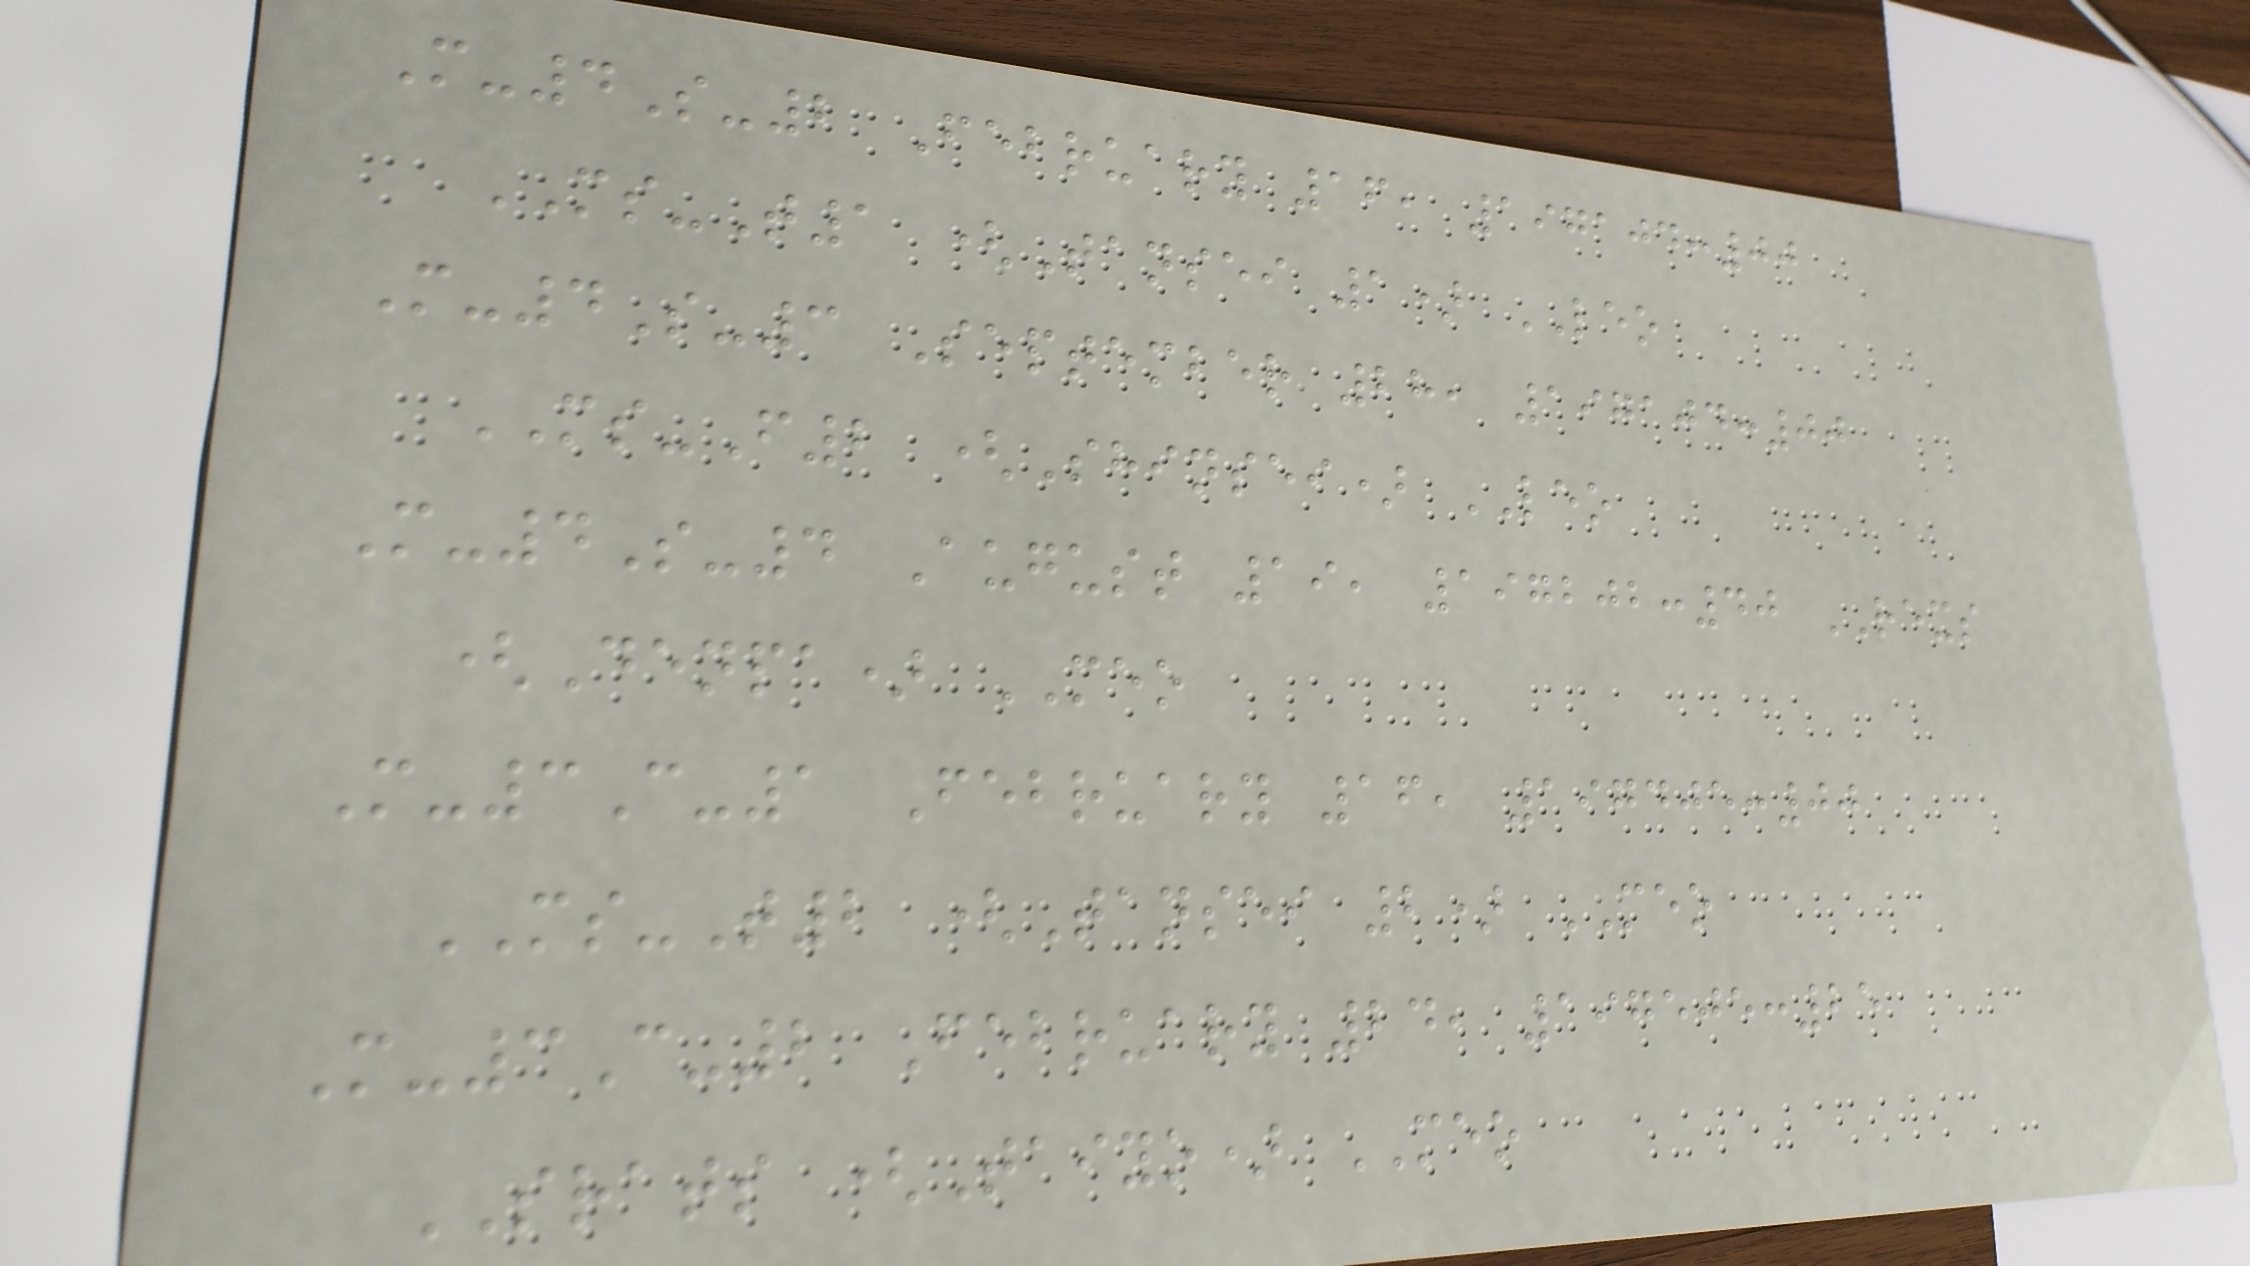M-4S-2 February 16, 197104:00
MS-T1 (Tansei 1) LEO
M-4S-3 September 28, 197104:00
MS-F2 (Shinsei) LEO
M-4S-4 August 19, 197202:40 REXS
(Denpa) MEO
M-3C-1 February 16, 197405:00
MS-T2 (Tansei 2) MEO
M-3C-2 February 24, 197505:25
SRATS (Taiyo) MEO
